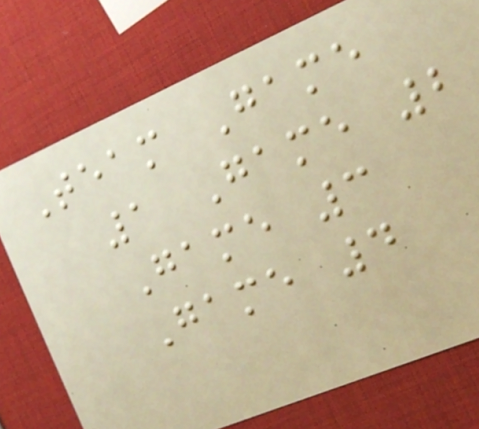Team Game
1 Game 2
Game 3
Game 4
